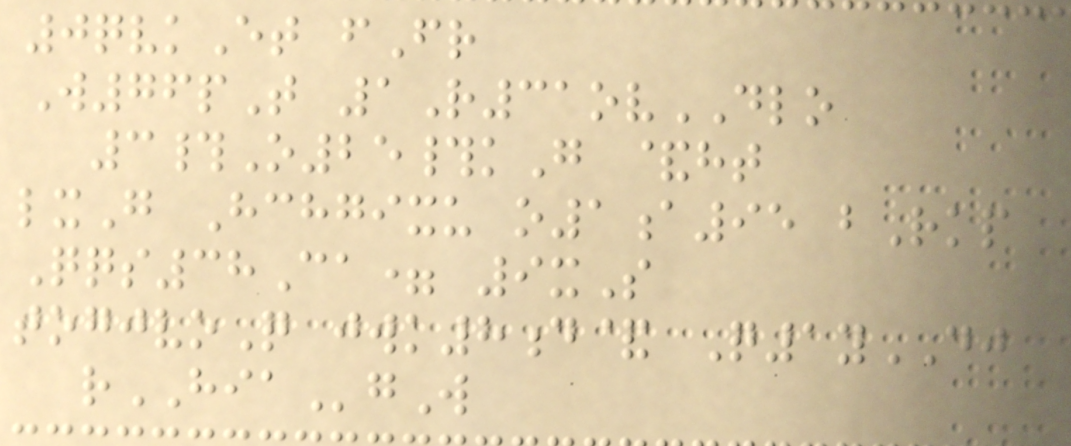0qvkEt fFr
W76pT 1R31ovDLO
3#O25#kG &ht
lxG Hchgixu o1a95 bRkp
Qqs38Ca= 9xS
togjvoQ jwk8d& Q1yDJ
rHIAgW
